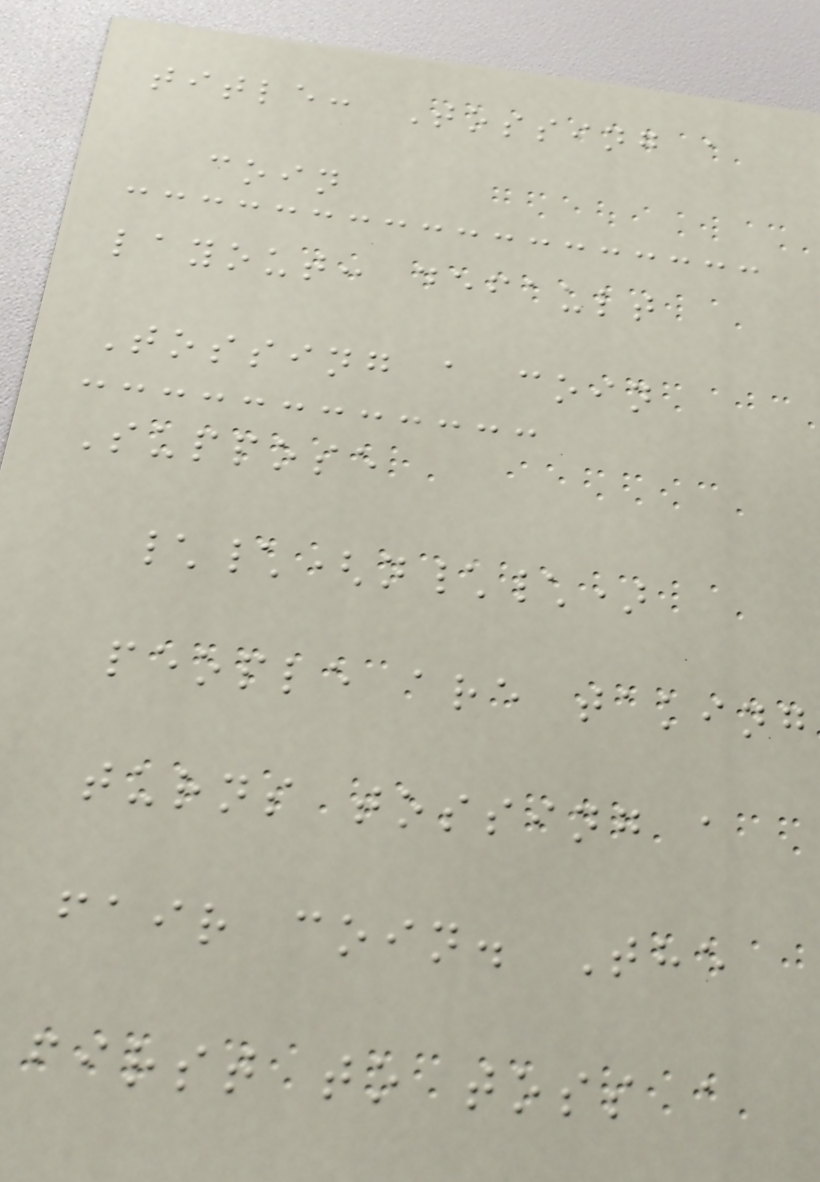title: Tossing a
coin
layout: default
Tossing a coin
Suppose
\\(n\\)
people are taking
turns tossing a
fair coin. The
first to toss a
